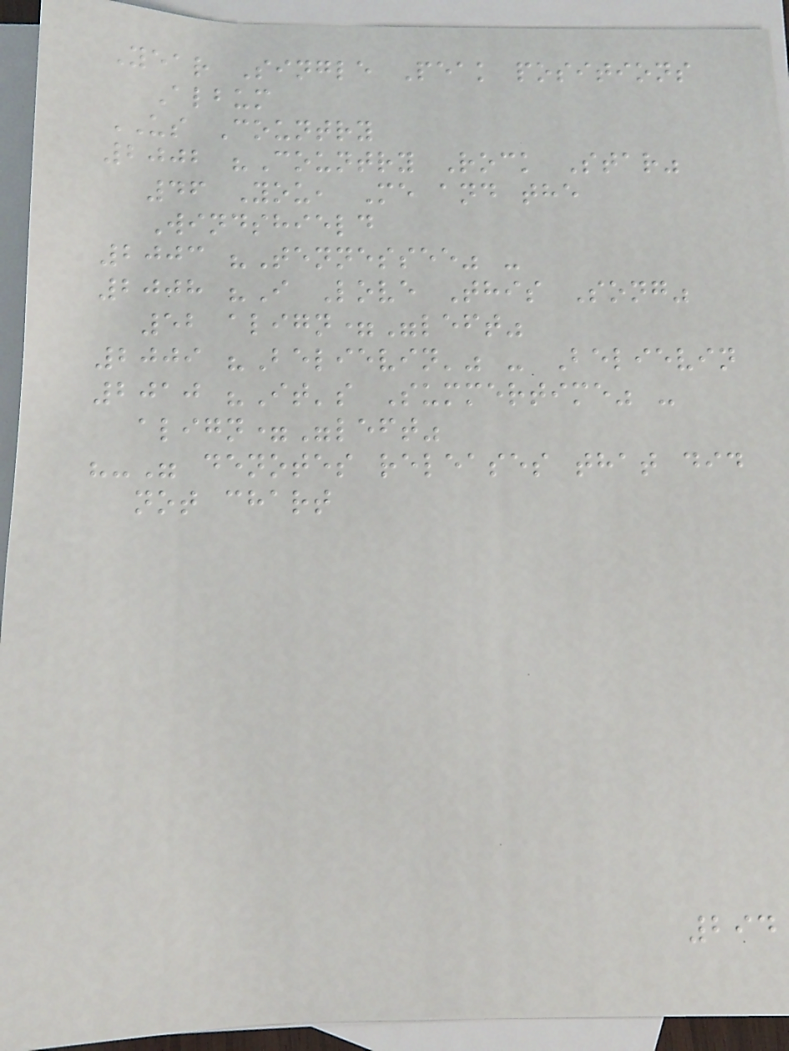Year Single Peak positions
Album
US Country
2002 "Country Rock Star"
46 You, Me and the
Windshield
2003 "Tennessee" -
2008 "I Love This Song"
52 align="left"
2009 "Believin'" - Believin
2010 "It's Summertime" -
align="left"
"-" denotes releases that did
not chart
294
